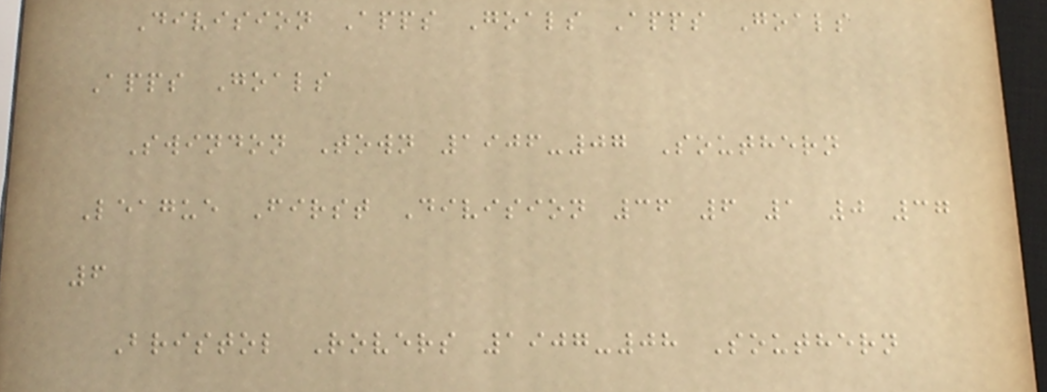Division Apps Goals Apps Goals
Apps Goals
Swindon Town 1906-07 Southern
League First Division 36 6 1 0 37
6
Bristol Rovers 1907-08 Southern
